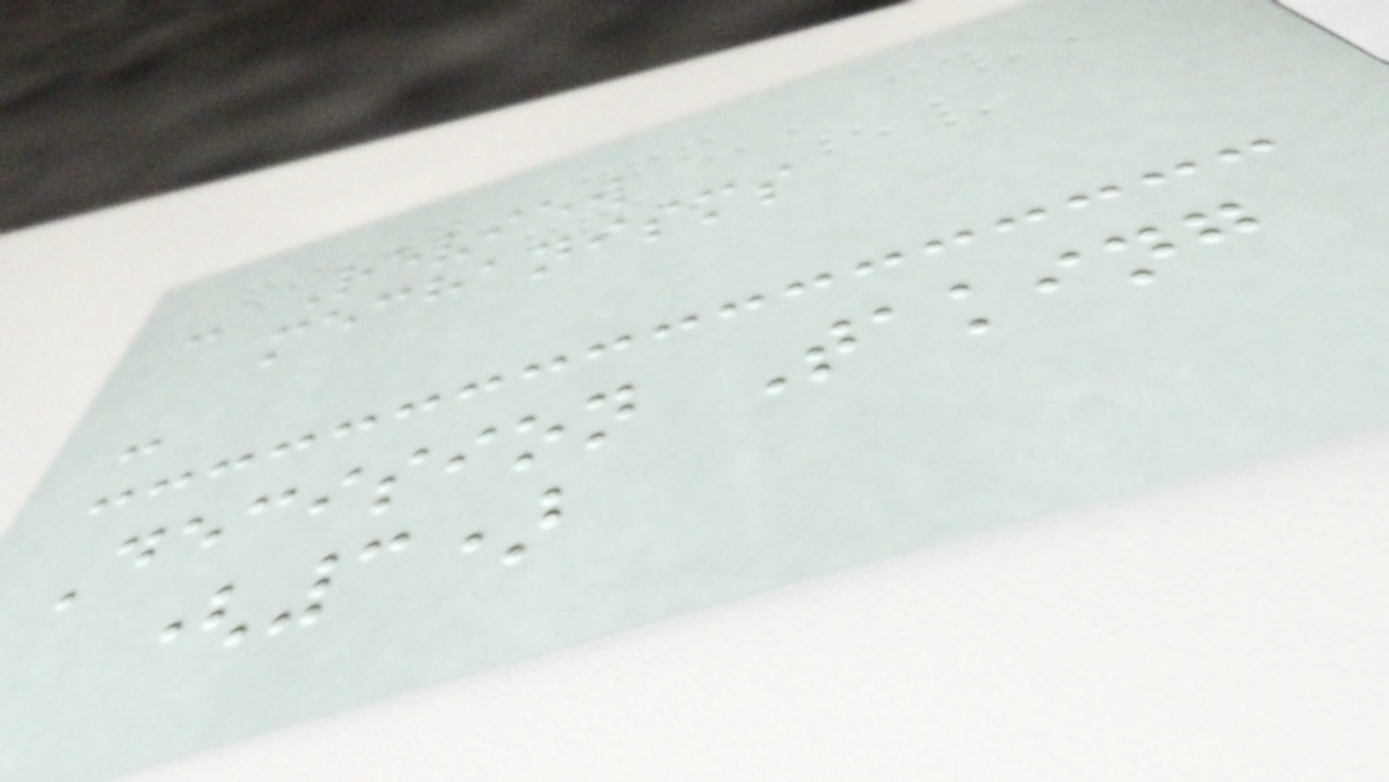- Review
mechanisms
-
Decision Taking
(3)
